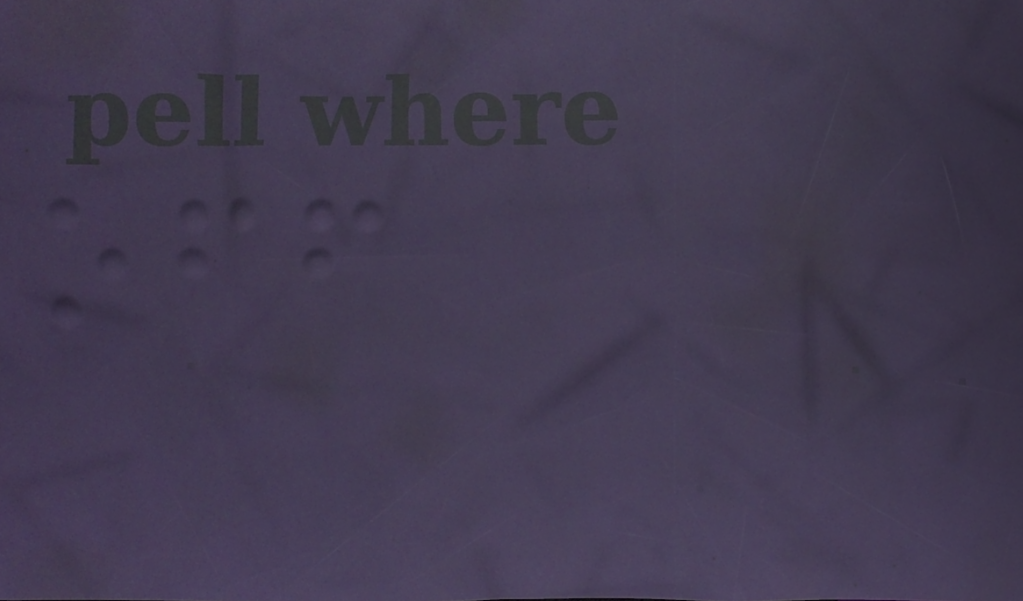off
